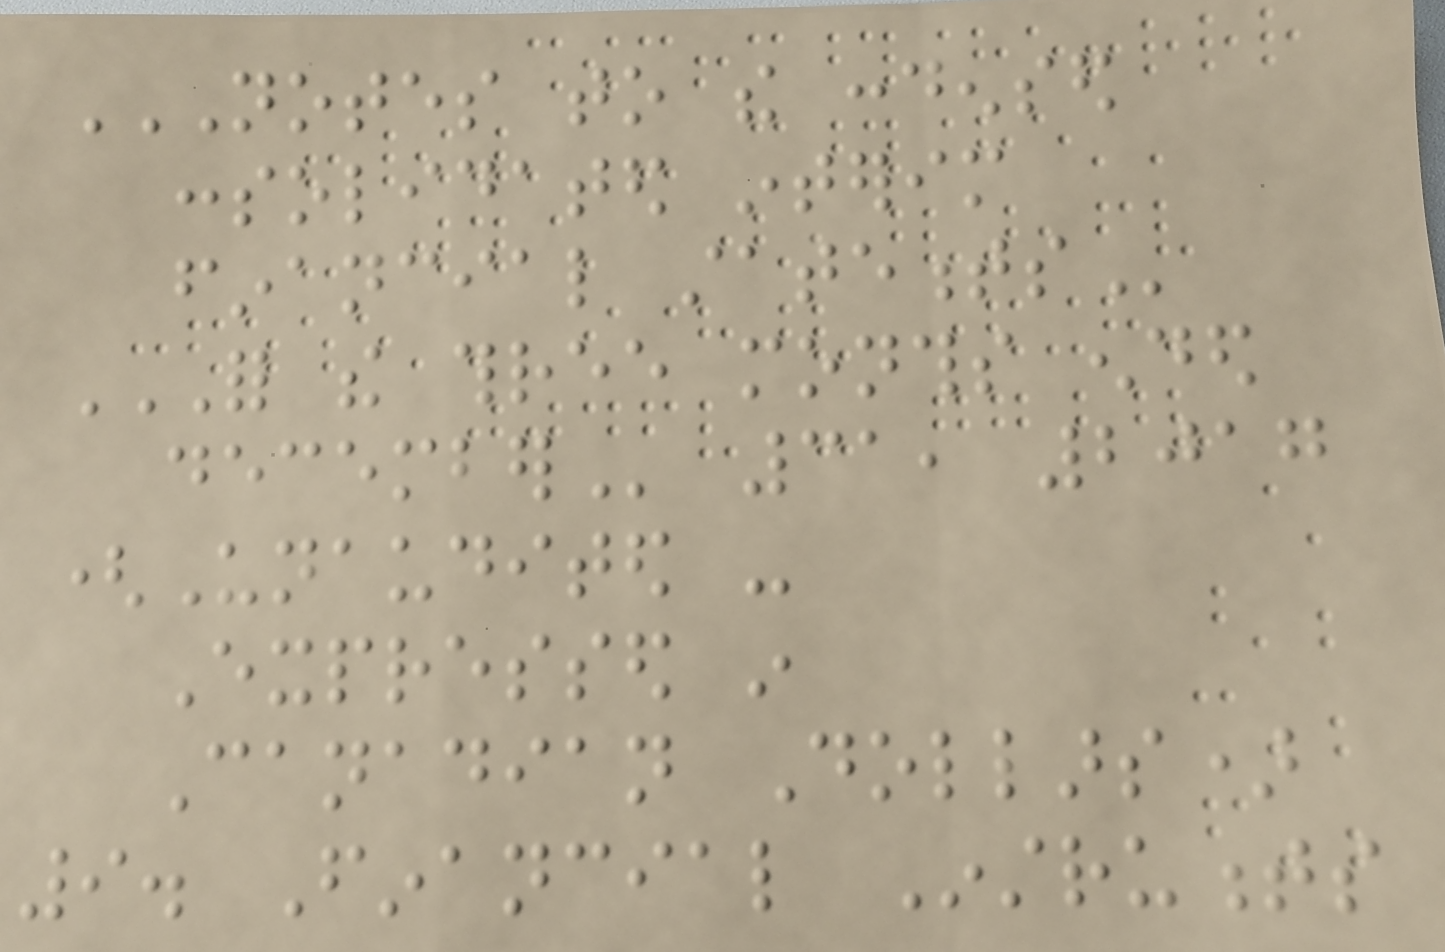NOTES TO THE CONDENSED
CONSOLIDATED INTERIM
FINANCIAL STATEMENTS
FOR THE THREE MONTHS ENDED
DECEMBER 31, 2017
(Unaudited -
Expressed in
Canadian Dollars)
9. Financial Instruments
